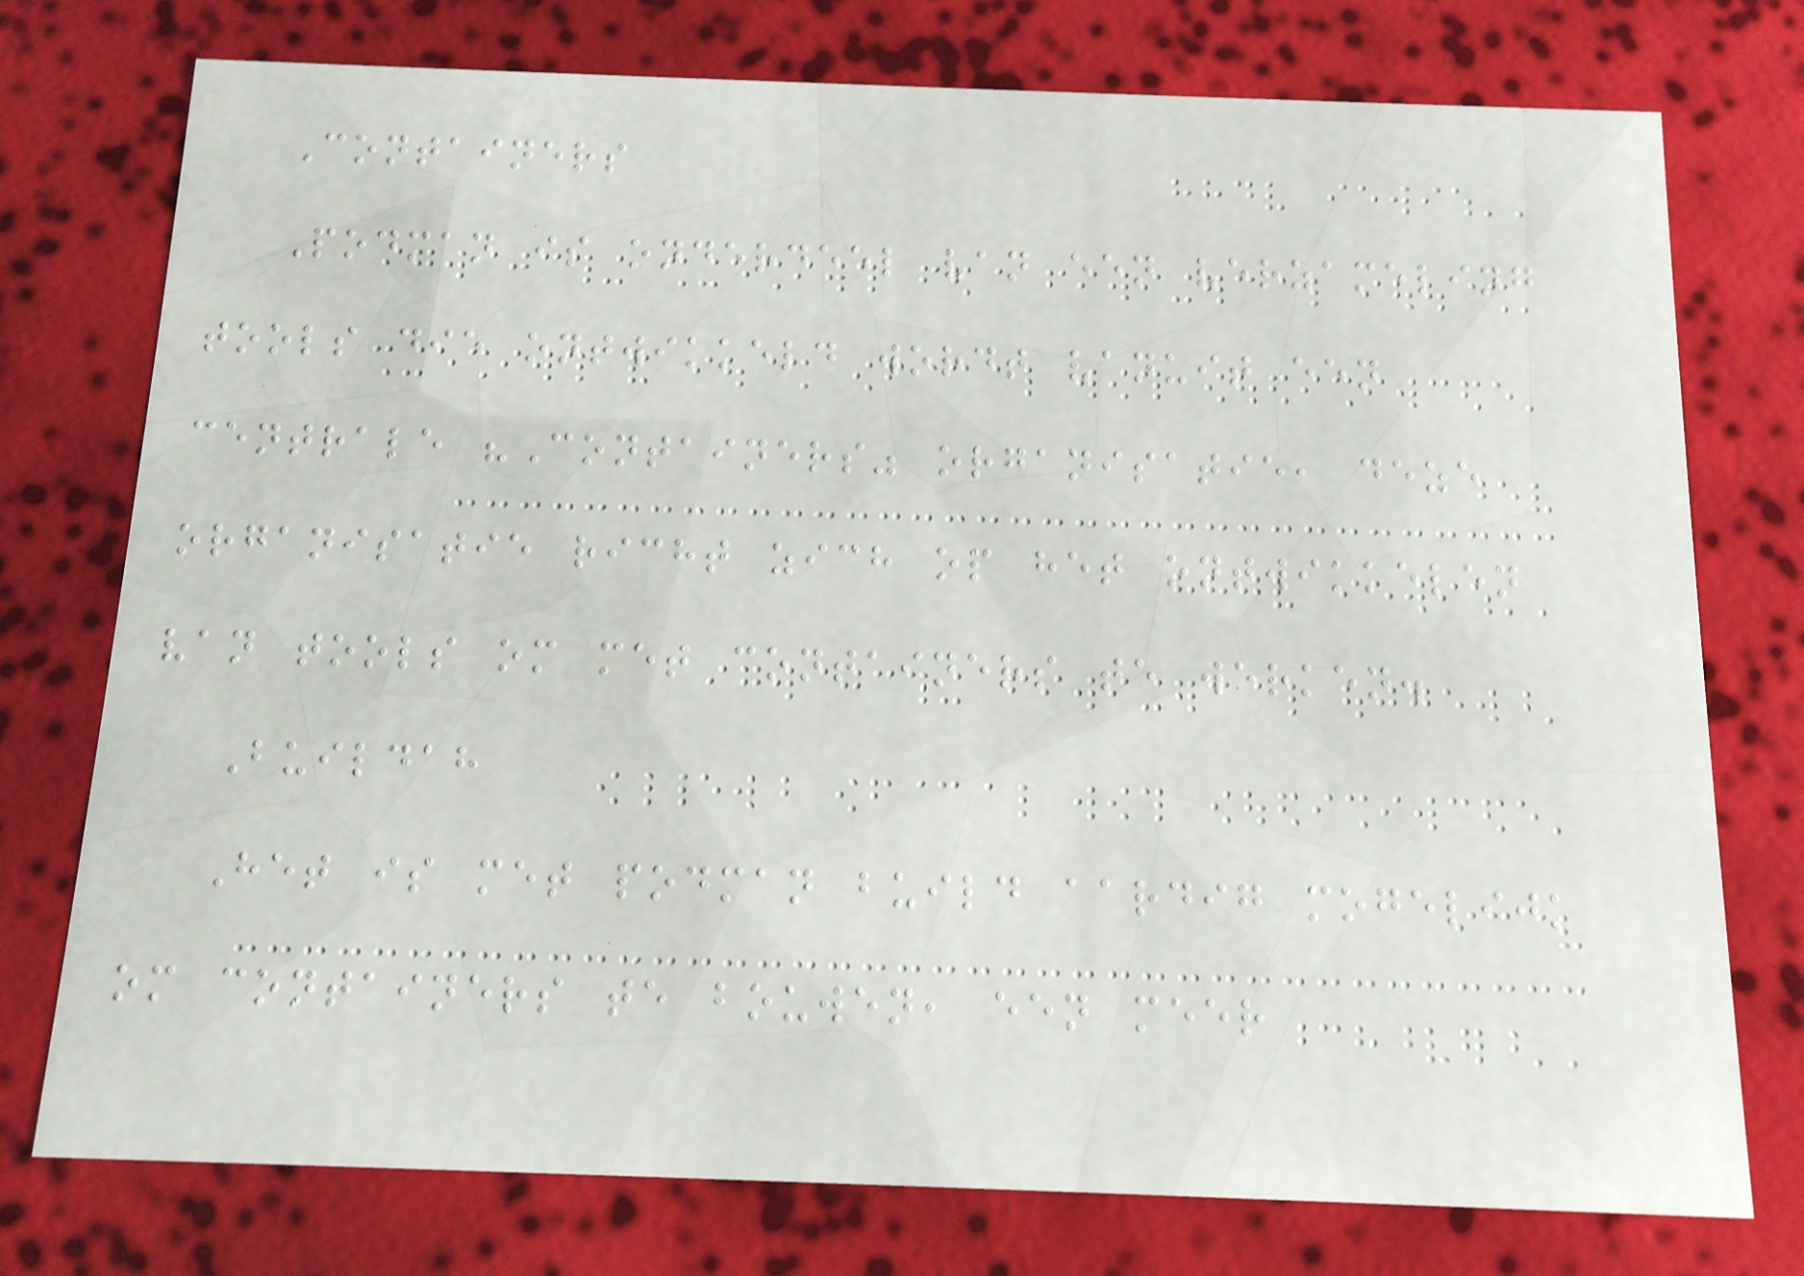Containers
Podman is onderdeel van een verzameling
tools die ontwikkeld wordt vanuit een
centrale "Containers" organisatie, deze
organisatie richt zich op het ontwikkelen
van tools om met containers te werken.
Buildah
Het is met podman build aardig mogelijk
om containers te bouwen, een meer
